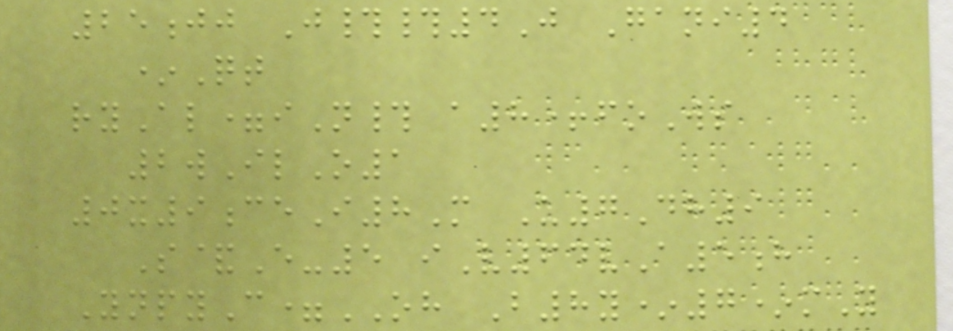25jj J##4J Gani4
*Qt
ryAl=iN# a8+foWs
2wIlO1
0x9ceI8M U7Dh9
S&E-5 iV64vA5h
YnpyC=OH B8y*7*mY
